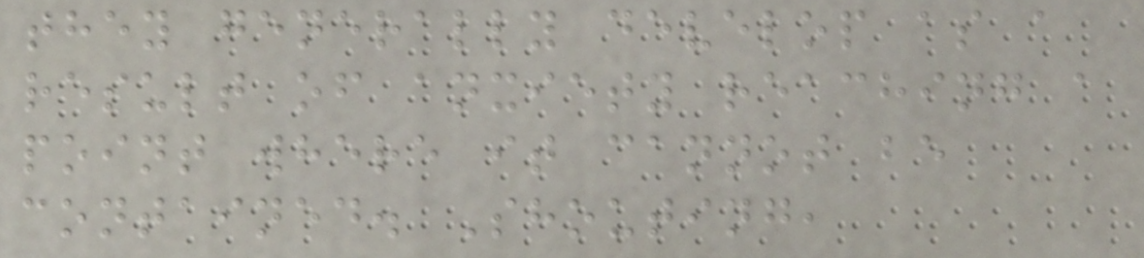they generally develop as a
result of anxiety reaching a
point where it cannot be
contained. Shouting,
